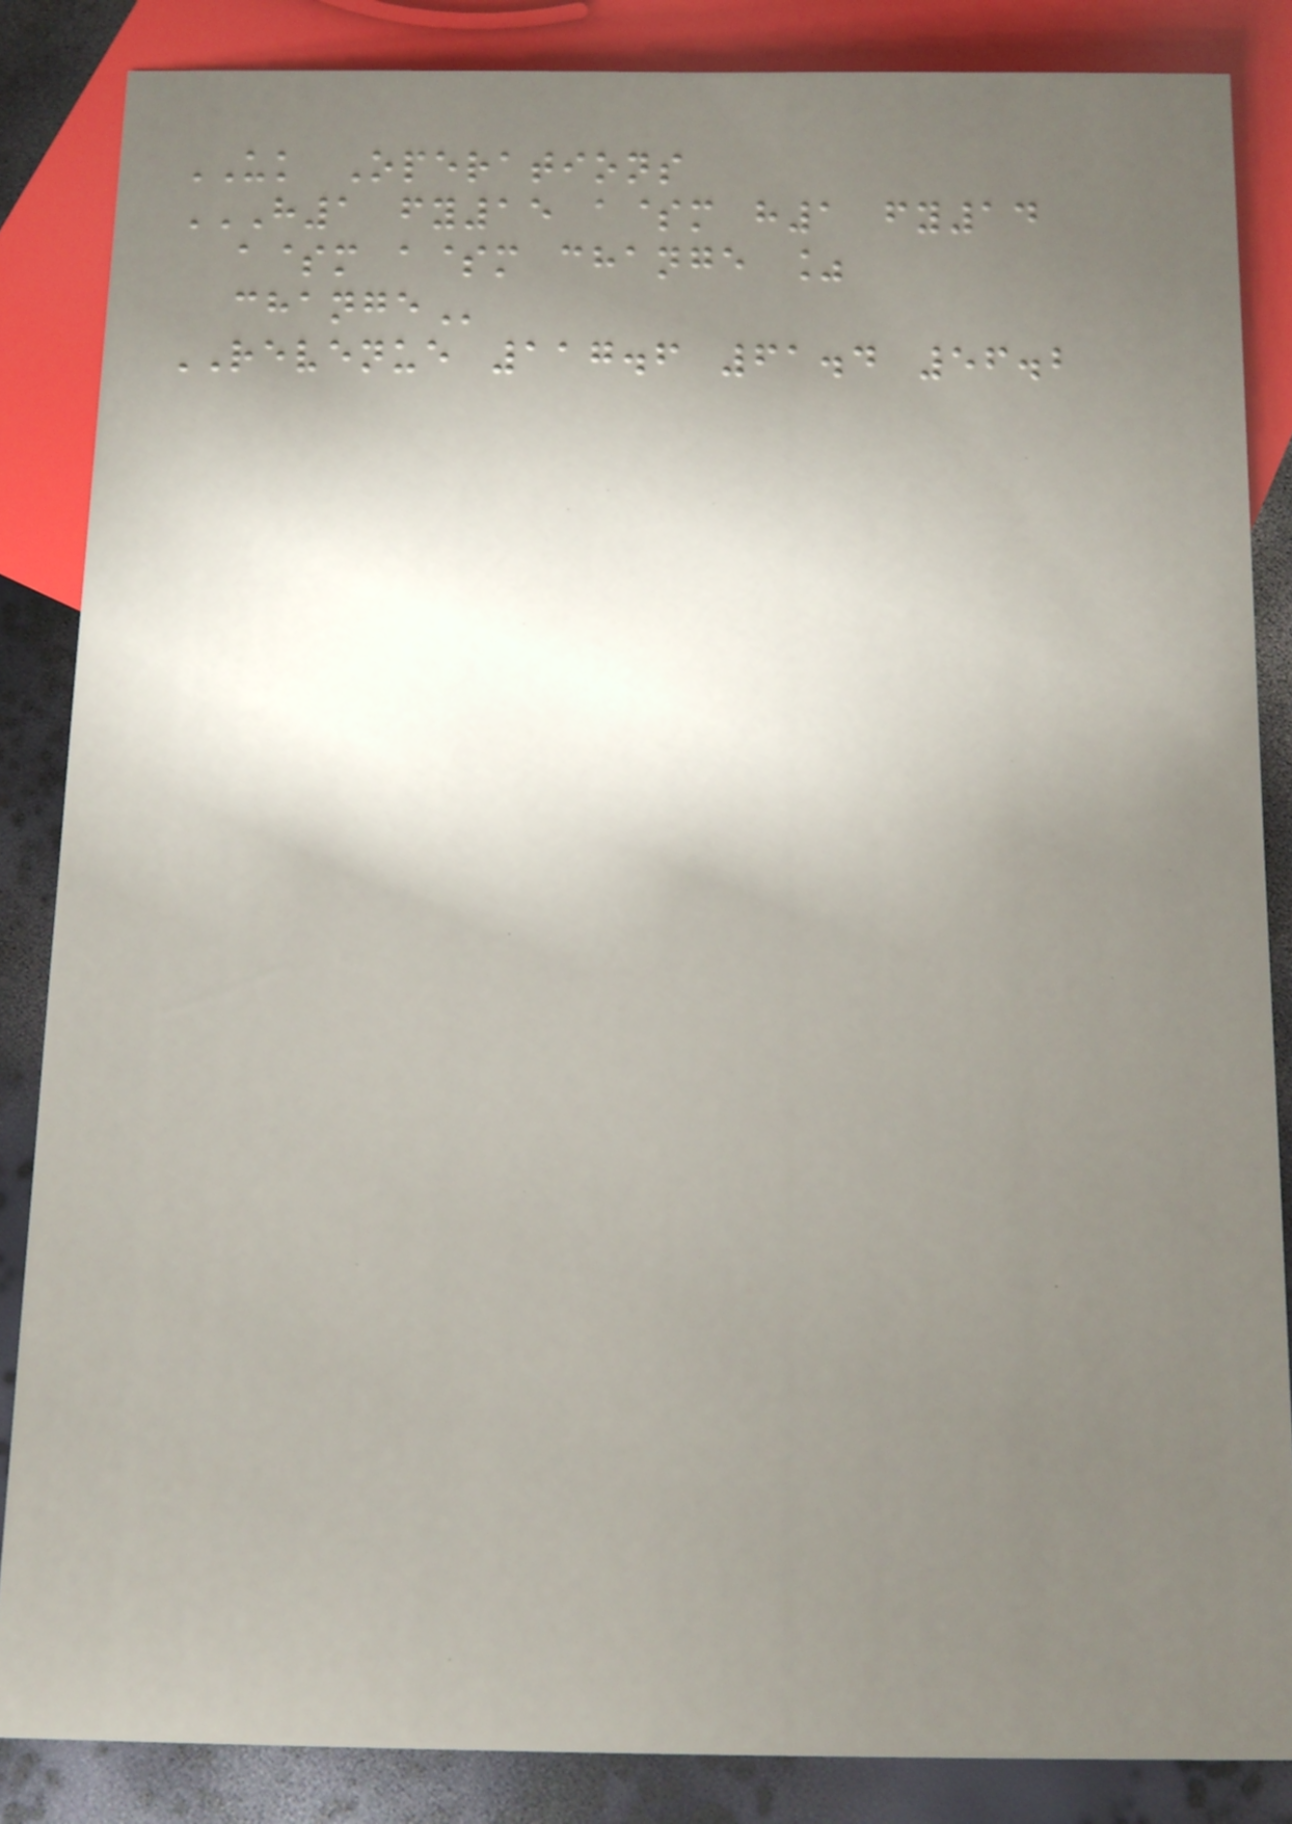UK Operations
H1 FY15 A$M H1 FY14
A$M A$M CHANGE %
CHANGE
REVENUE 117.6 61.4 56.2
